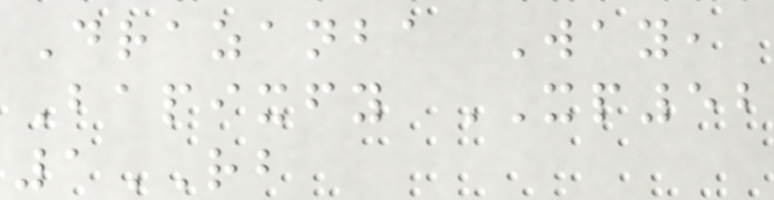Drazanba Way,
Bapixfy XP52
1RB
